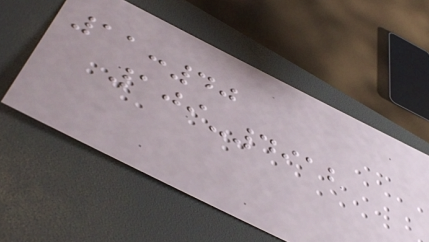11:40
109-4912
